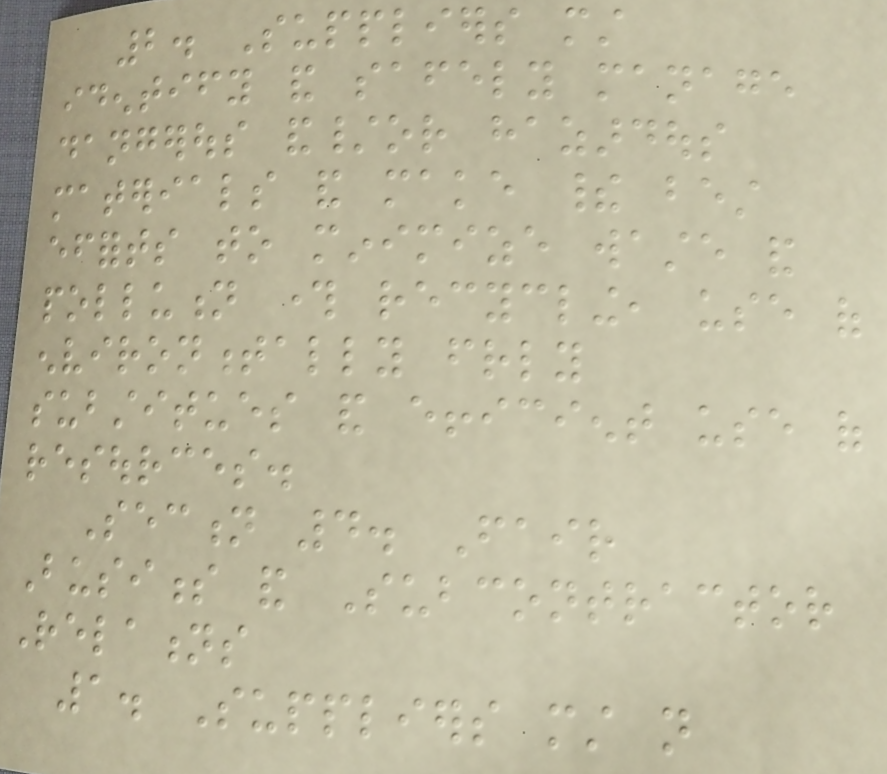2. Suppliers must
identify and safely manage
dangerous and/or hazardous
materials and make their best
efforts to minimize waste and
pollution through recycling, use of
environmentally friendly
substitues and efficient use of
resources.
Section 4. Fair
Business and Subcontractor
Relations
1. Suppliers must not
